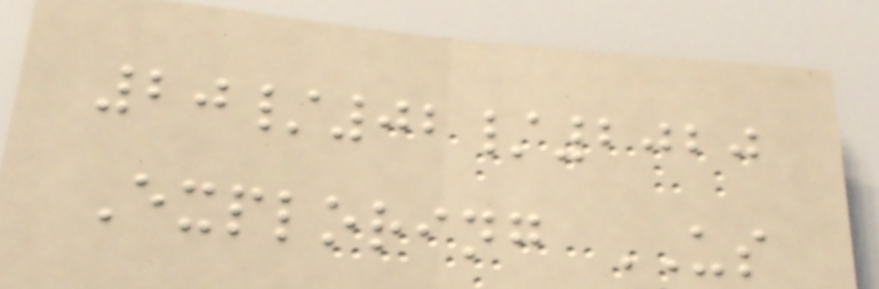20/02/2020
Exploring US
